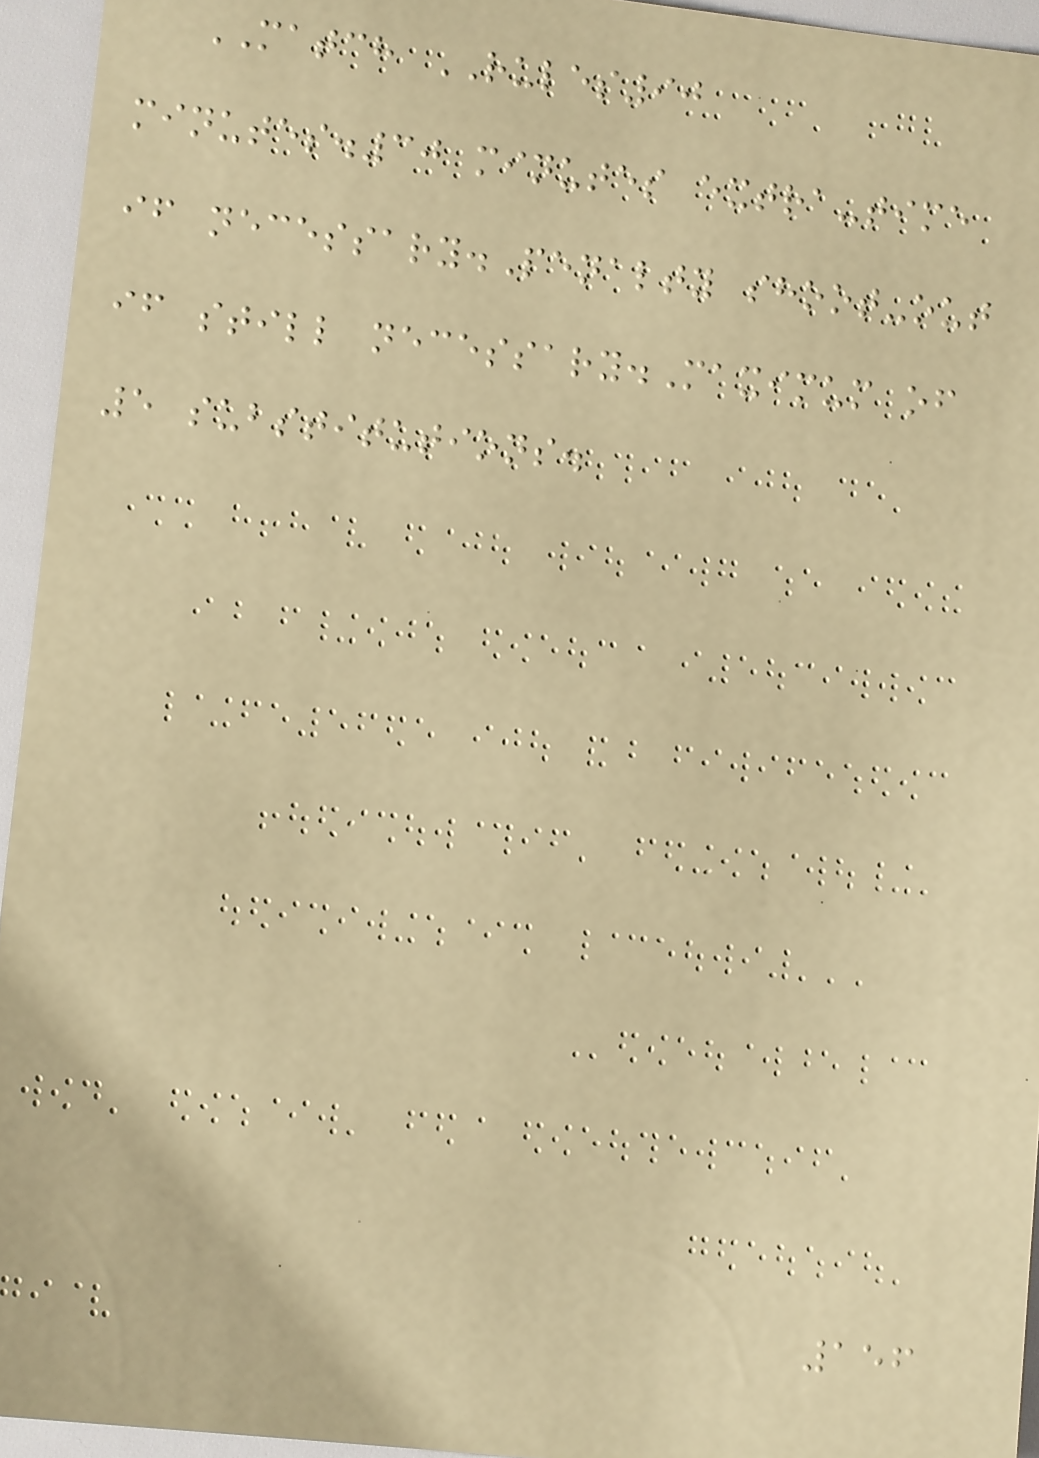MATCH RULES90
minutes.30 minutes extra-time
if necessary.Penalty shoot-out
if still necessary.Maximum of
5 substitutions.
156
